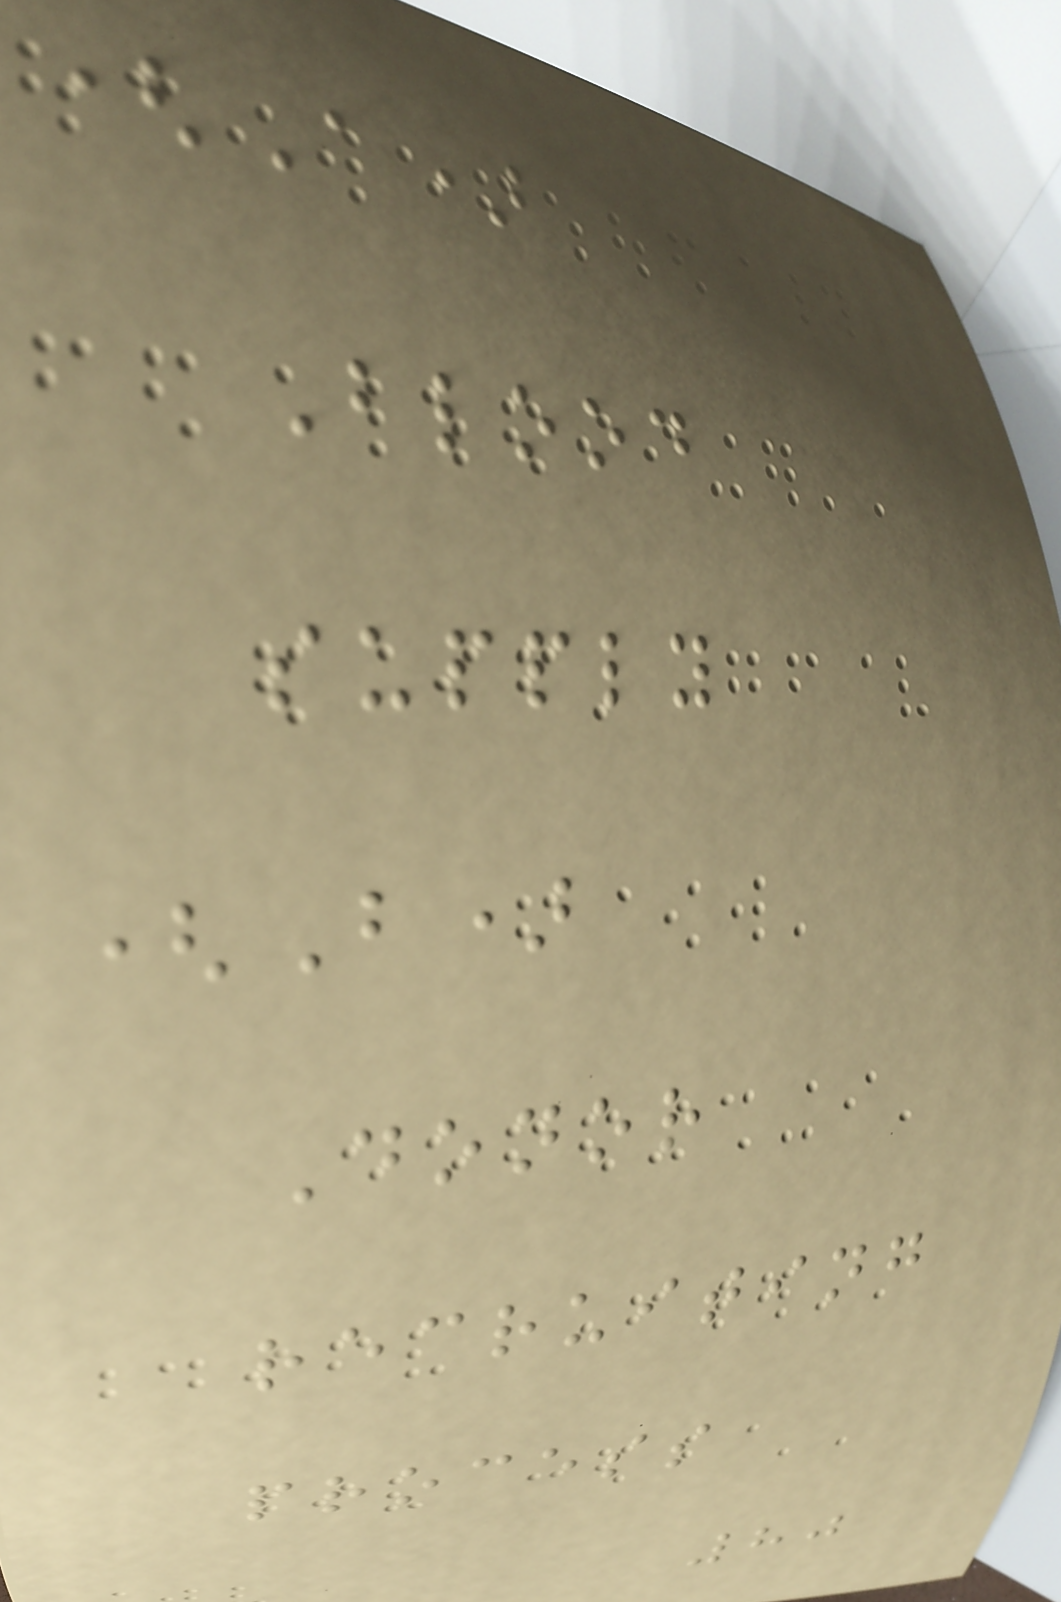(A)
Blood
supply
(B)
Donor
recruiting
process
80
